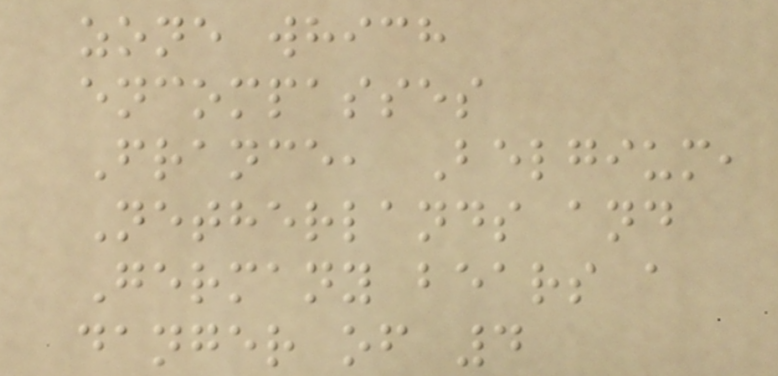zone which
encompasses
France, Belgium,
Netherlands and
Germany bears a
danger of 4
